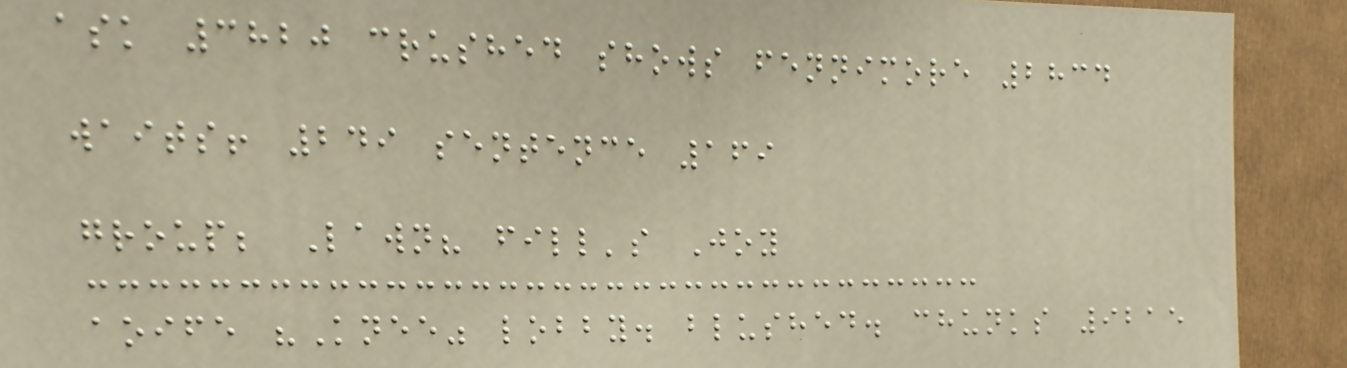ask 3820 crushed shows fennimore 2834
waits! 249 sentence 169
group; Lawn? fill's Joy
aoife "Knee" lobby. blushed. chunks 9215
